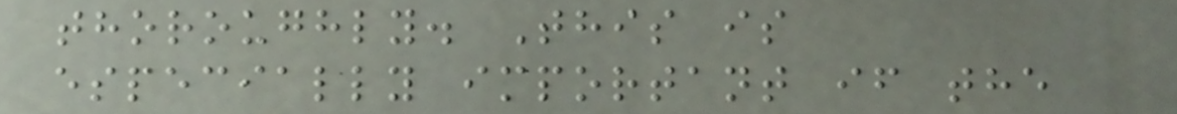thoroughly. This is
especially important if the
